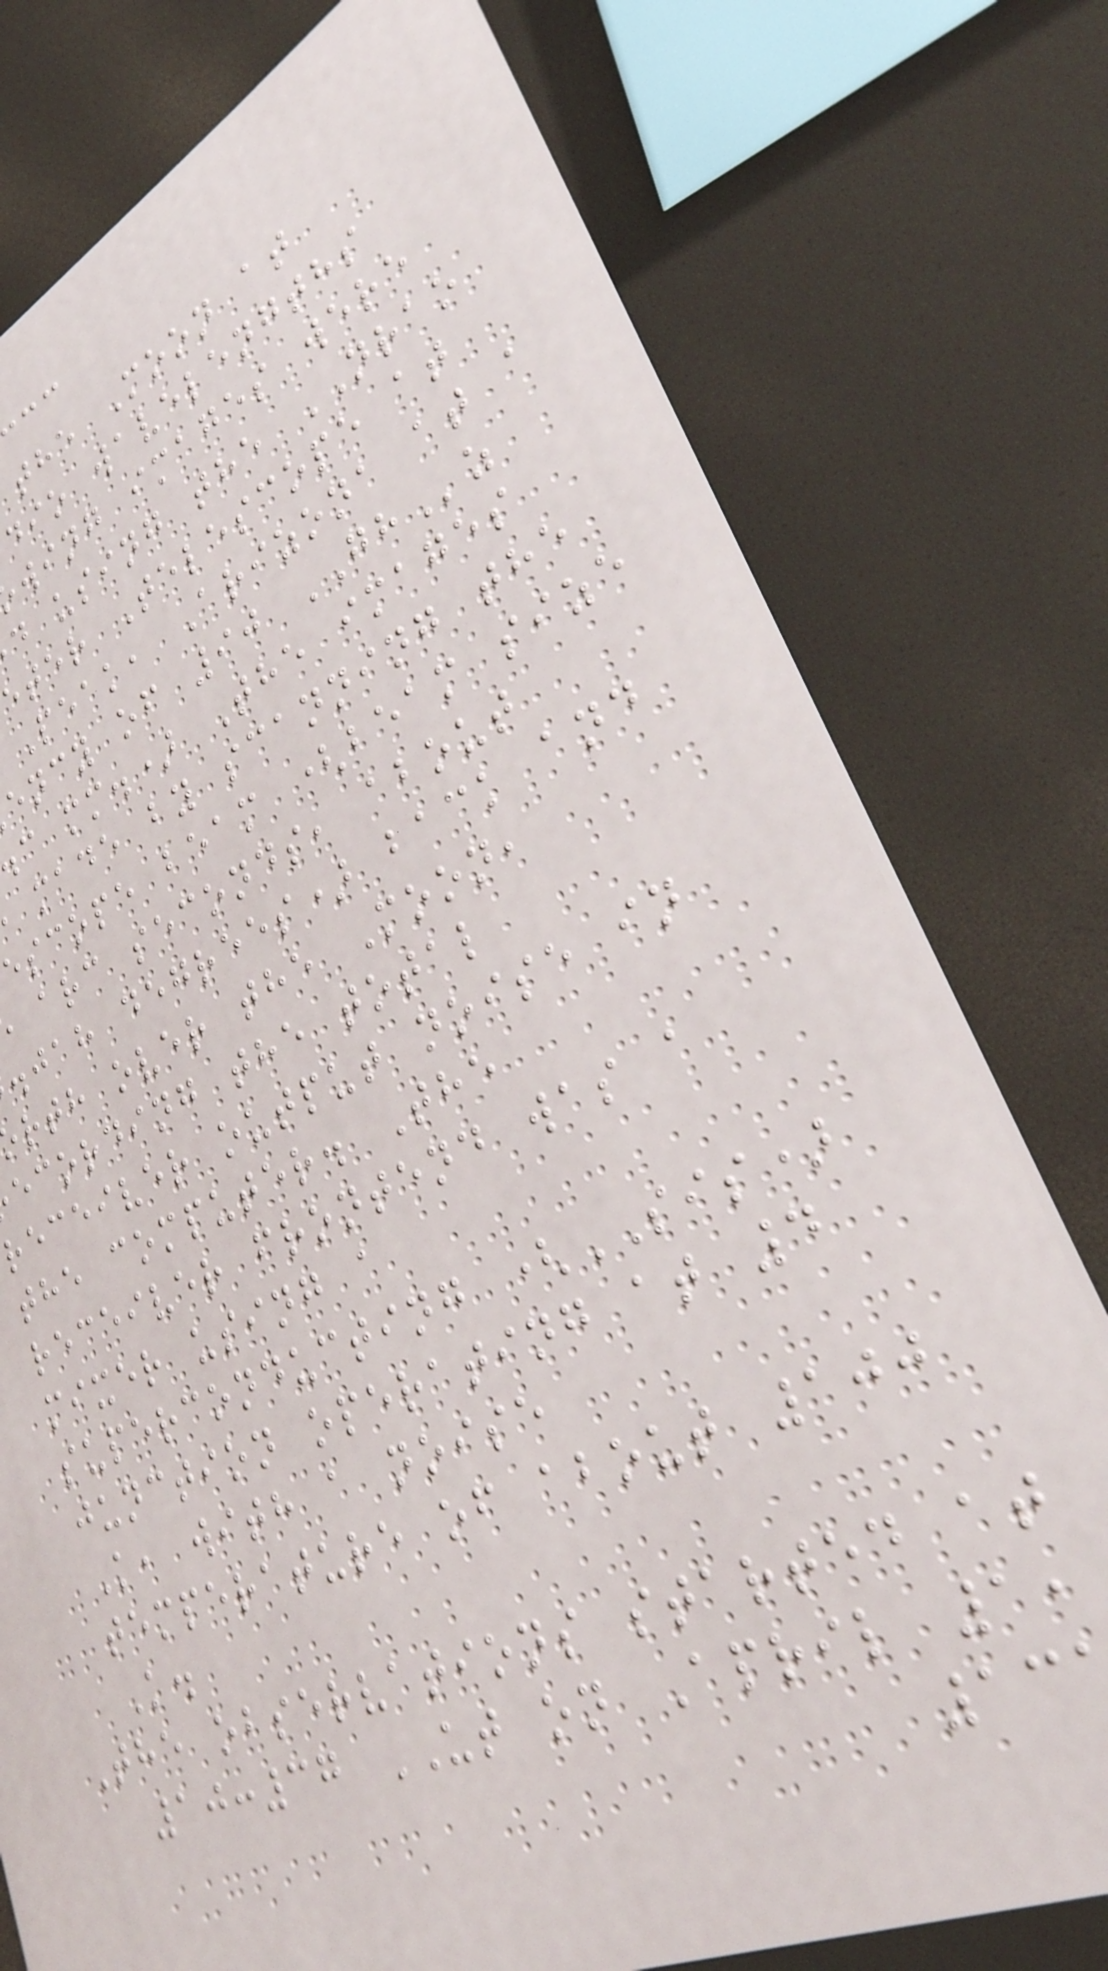the Moon at
dio wavelengths
wing images were
d using the NRAO
eter Telescope at
Peak, Arizona at a
ency of 90 GHz
c mm.) The images
made by scanning the
escope beam (beam size
arc seconds, about
.jah degrees) back and
rth over the Moon,
ecording the total
receiver output noise in
the computer. The
receiver frontend was a
mixer using a
superconducting (SIS)
junction operating at 4
K, with a noise
temperature of about 100
K.
The observations started at
10:37 UT on April 1,
